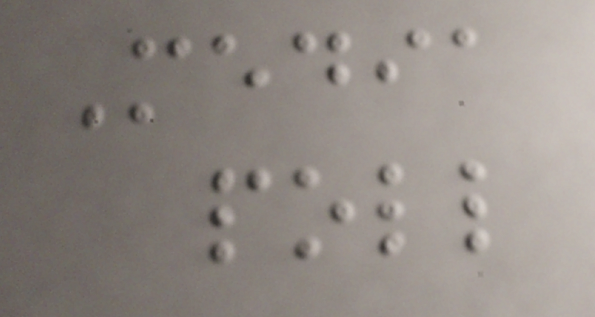Media
poll
